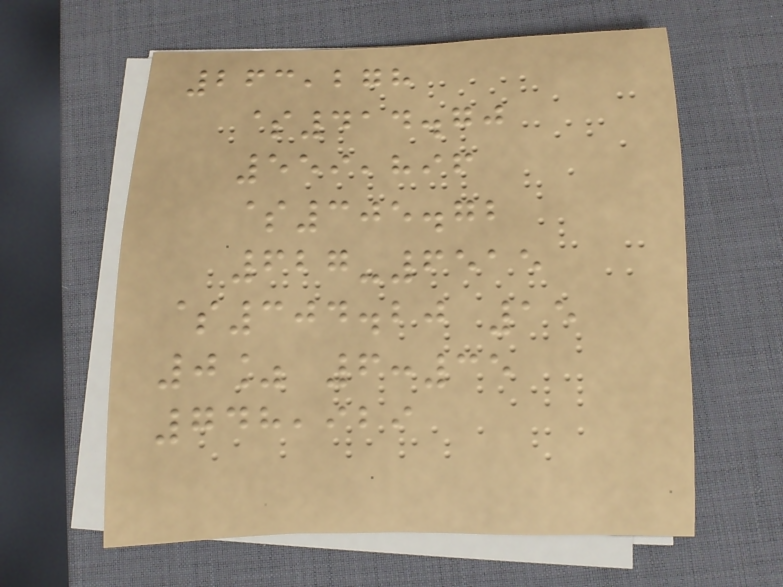263,278
$414.70
559,896
$305.72
627-6515
$304.20 15
0% 6:35
748,929
